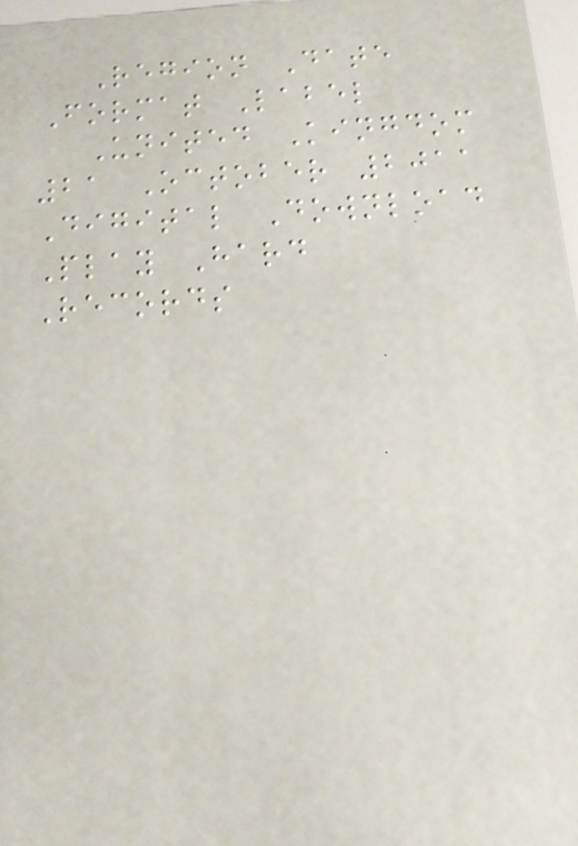Region Date
Format Label
United Kingdom
21 October 2011
Digital Download
Play Hard
Records
